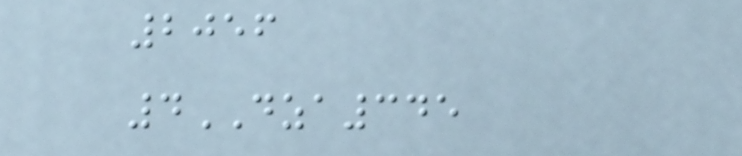2056
4DZA345
